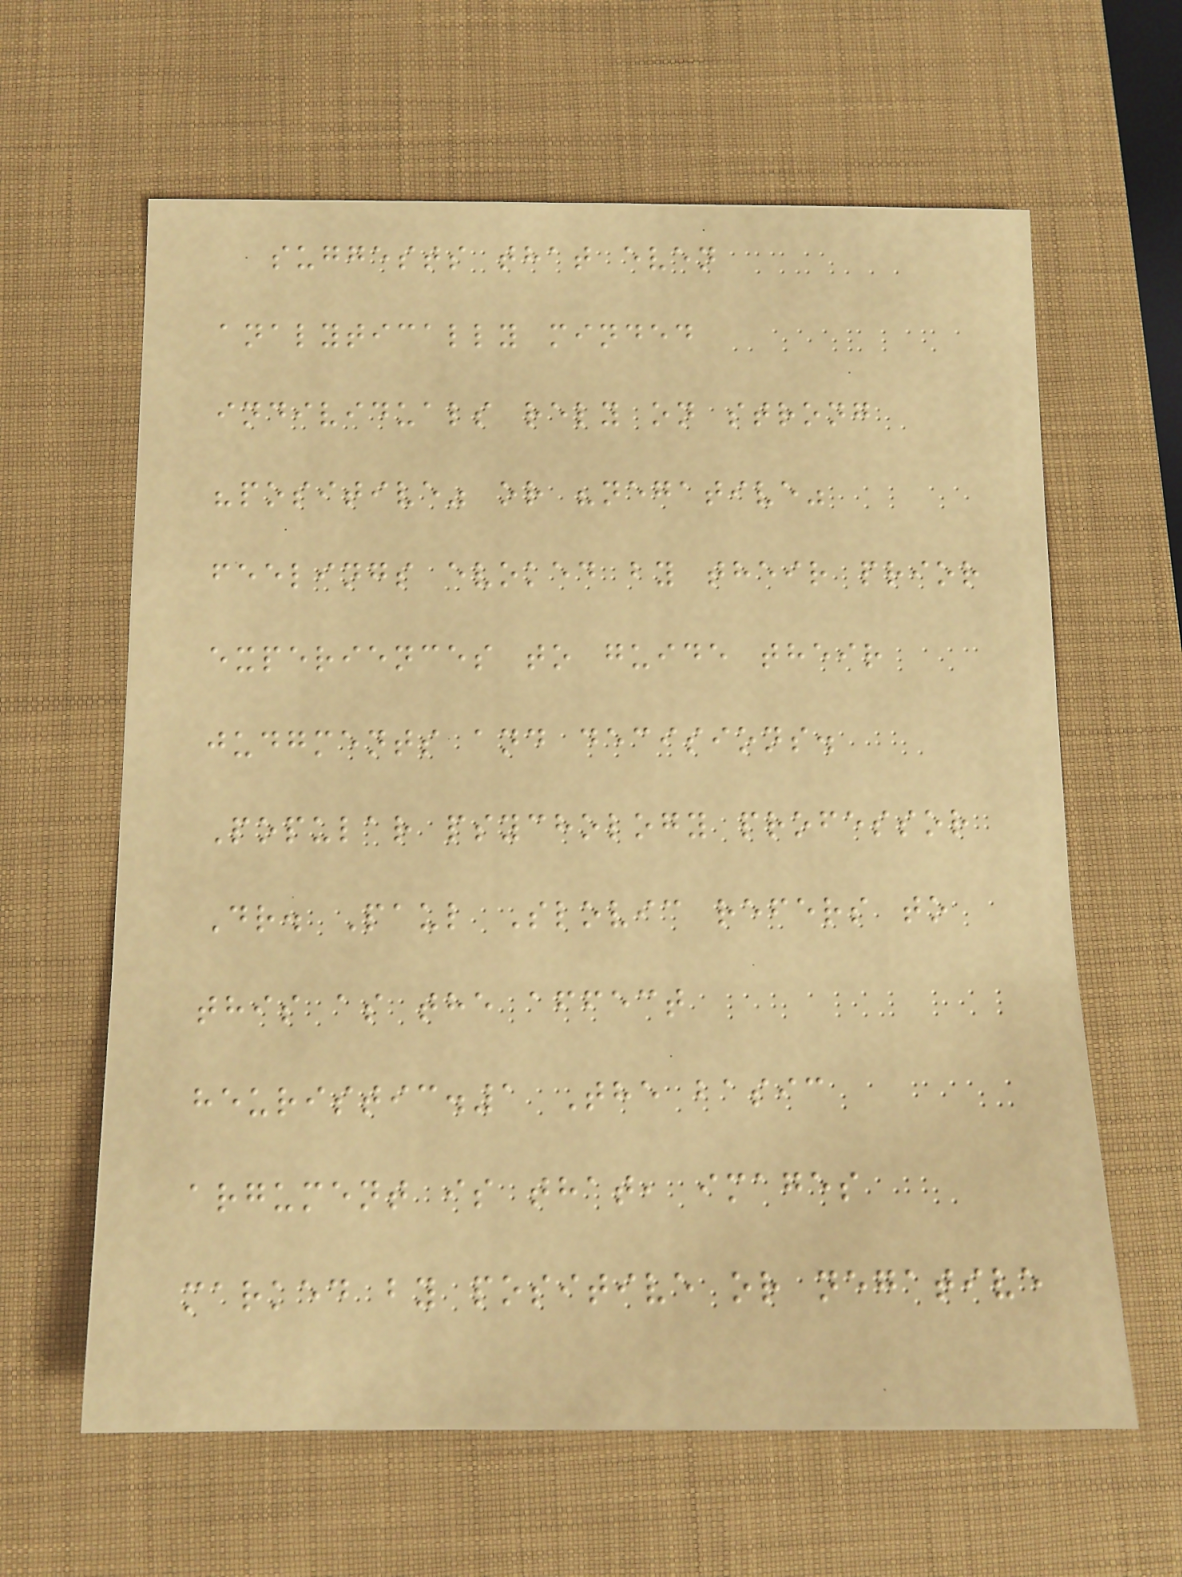suggests that even
analytically minded
individuals rely on strong
"positive" or "negative"
feelings evoked by their prior
experiences to guide their
judgments and decisions.
Popular psychology professor
Dr. Paul Slovic refers to
this as the affect
heuristic.1 The basic
argument is that, images
marked by positive or negative
